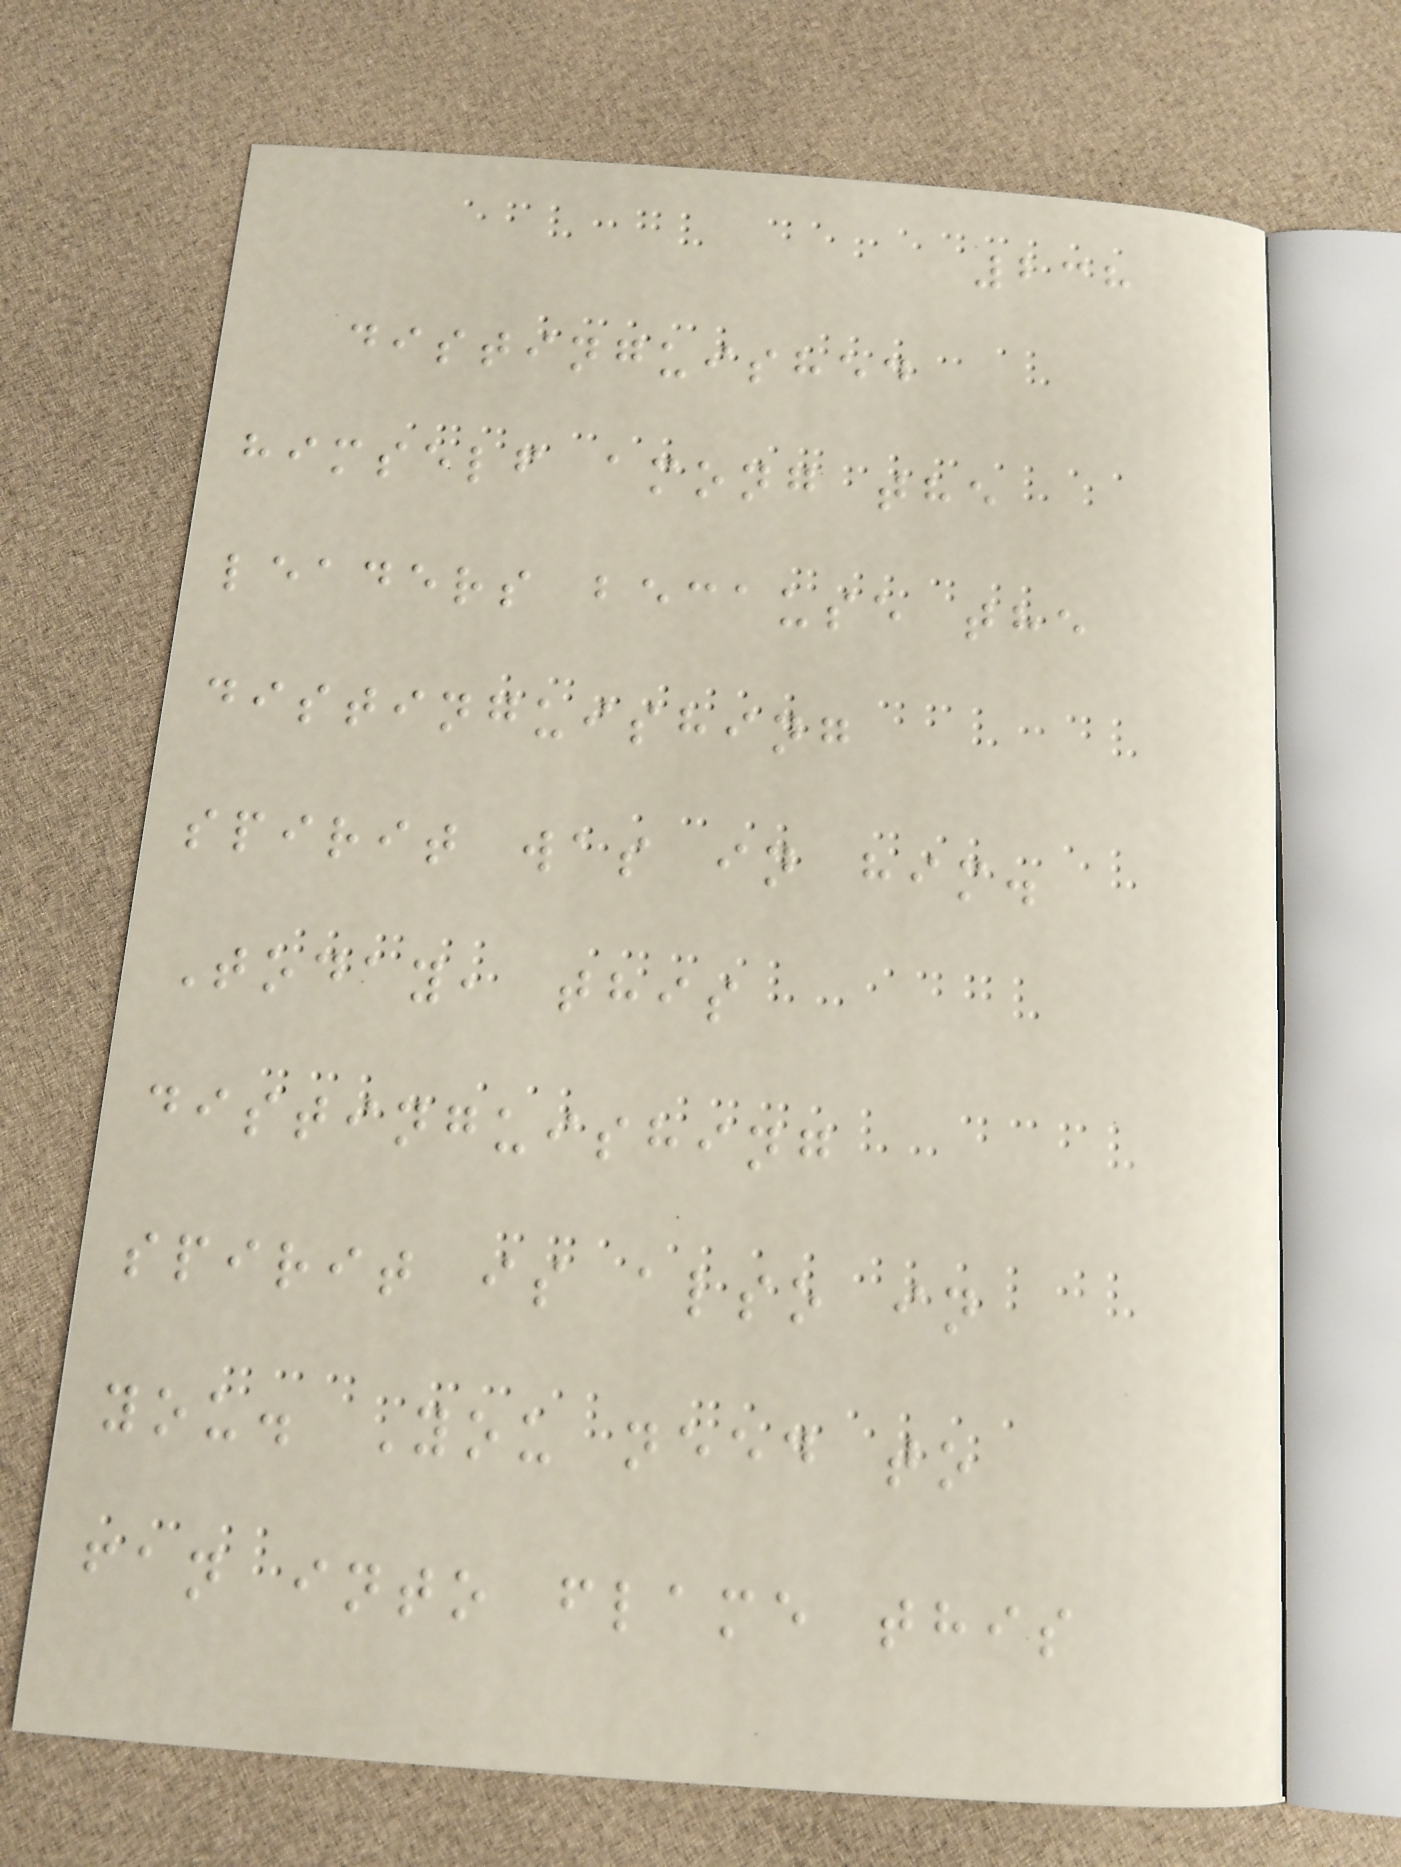238
distinguished
himself among the
leaders because the
distinguishing
spirit was in him.
Today, this
distinguishing
spirit is also in
you. You need to
fan into flame this
